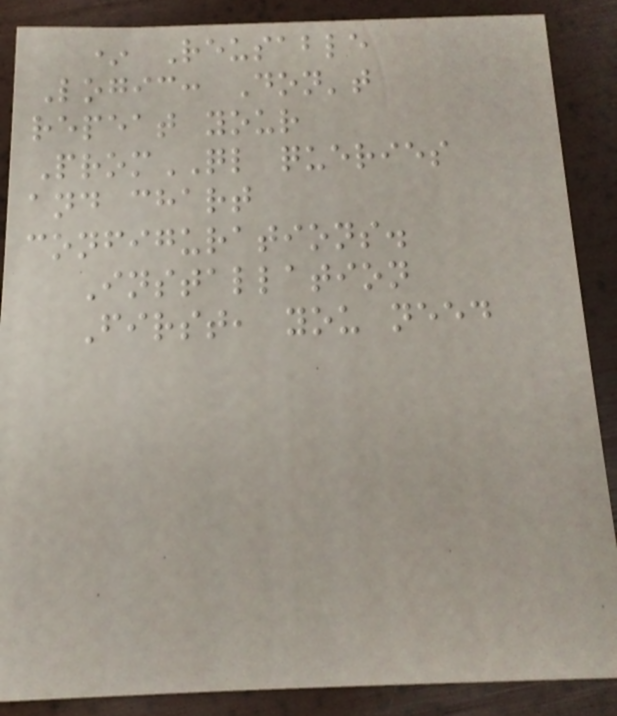* Reusable
Logic: Don't
repeat your
PromQL queries
and chart
configurations.
Installation
First, you need
